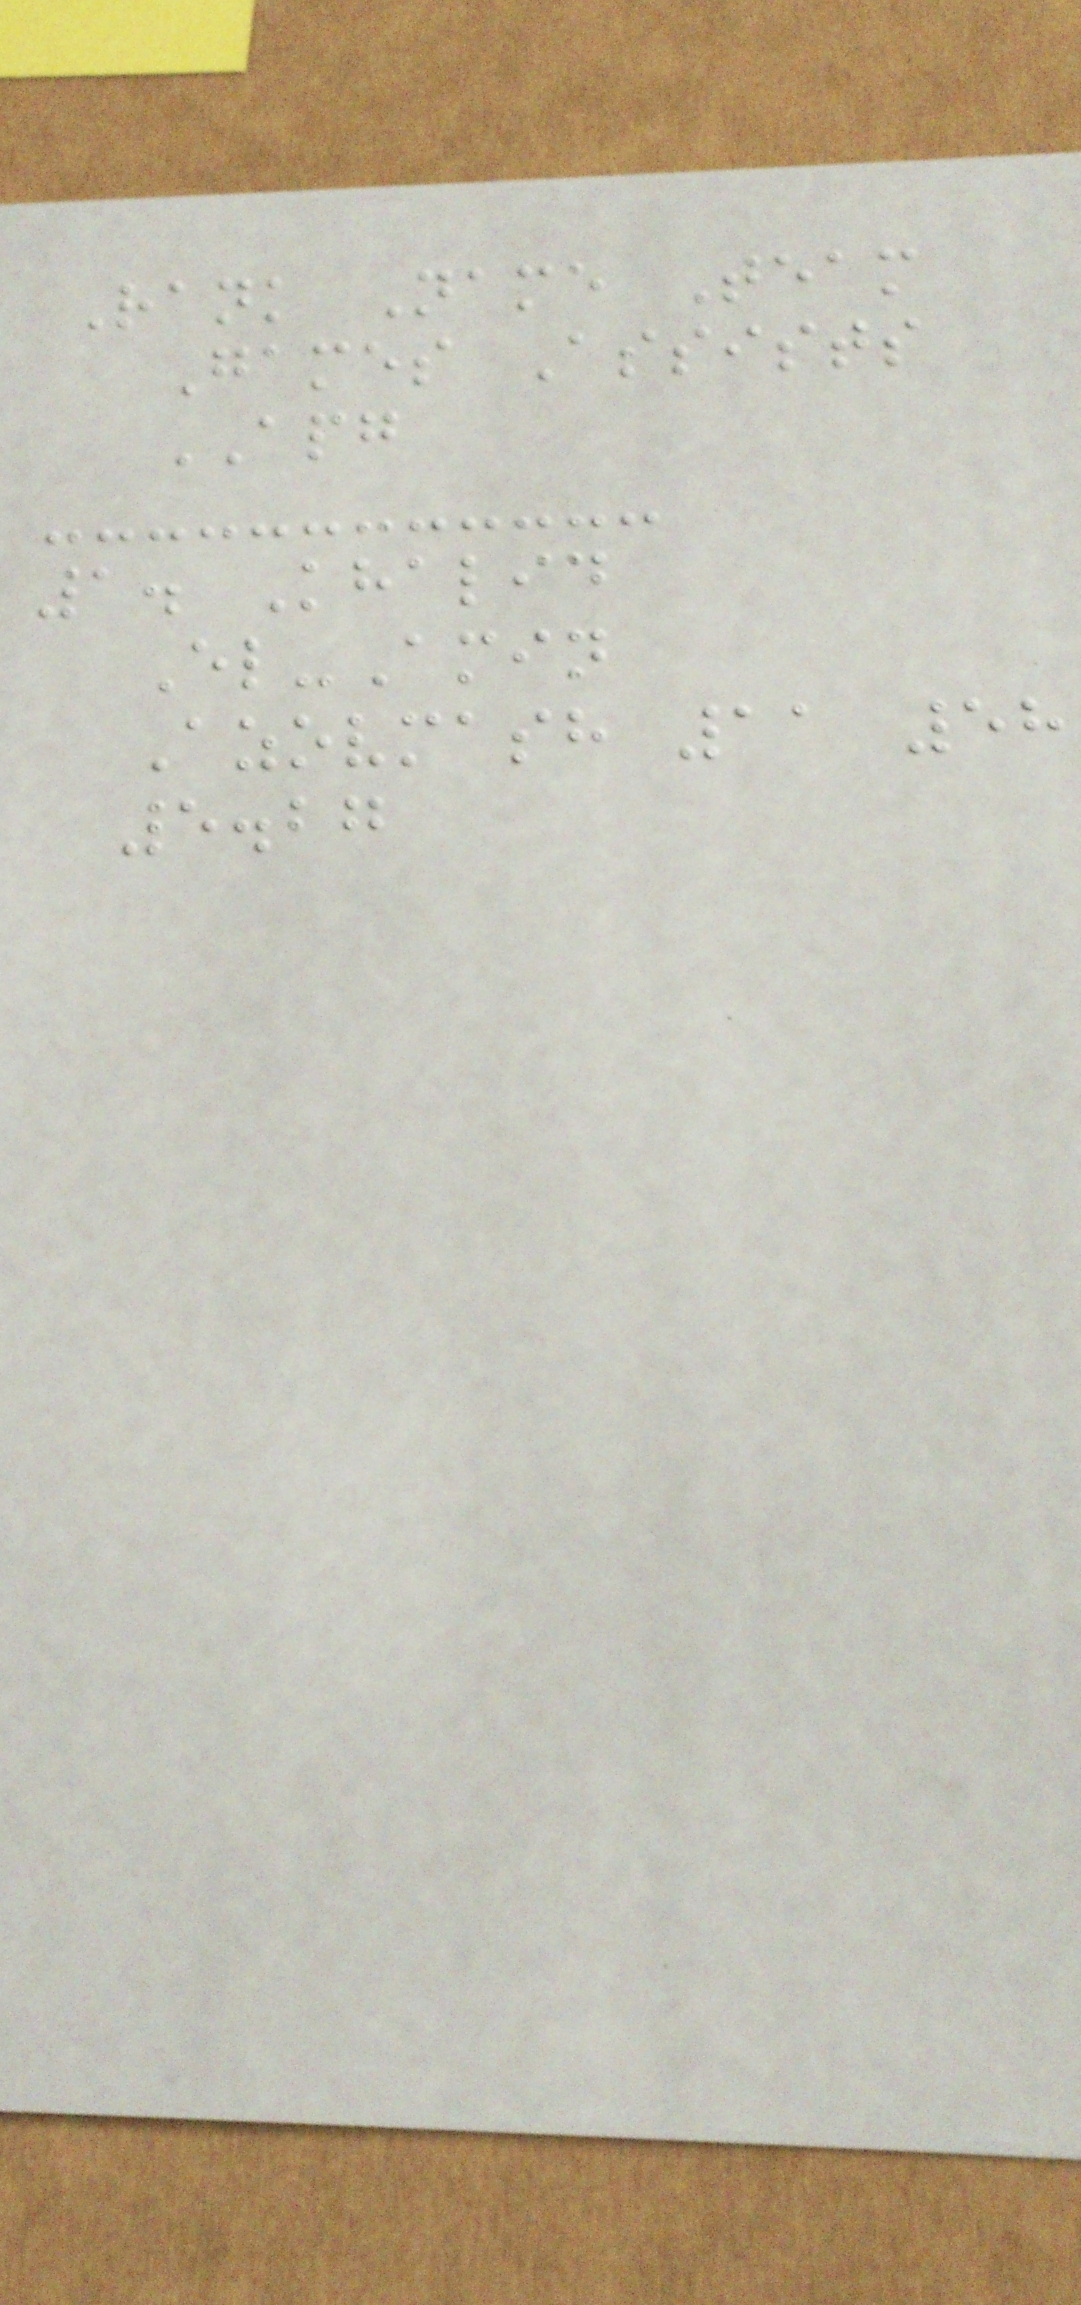Rank Name Team
Games Assists
APG
1. Khalid
El-Amin
Azovmash 11 58
5.27
